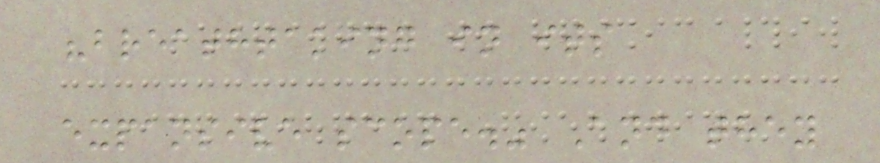"breathtaking in its
expansive scope." And they
